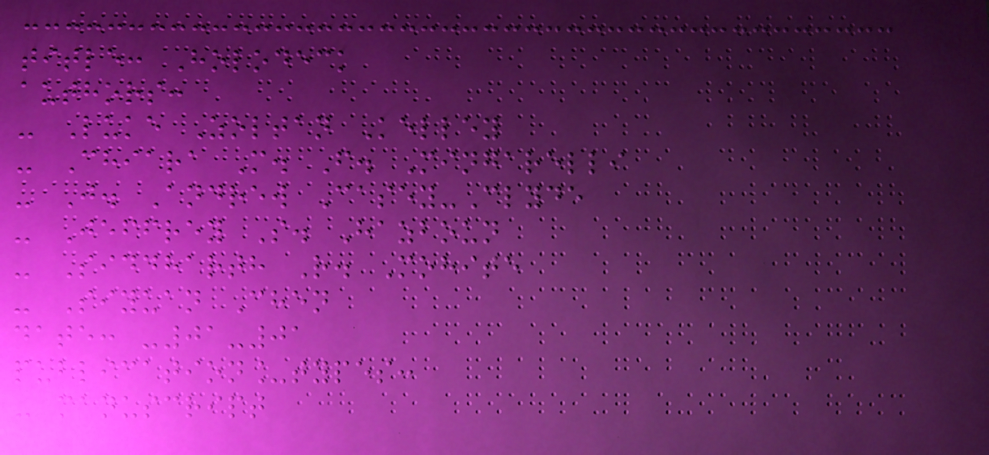title: Holodeck
authors:
- Luke Zoltan Kelley
- Chiara M. F. Mingarelli
- J. Andrew Casey-Clyde
- Jeffrey S. Hazboun
- Siddharth R. Mohite
- Siyuan Chen
date: -01-01
publication_types:
- manuscript
